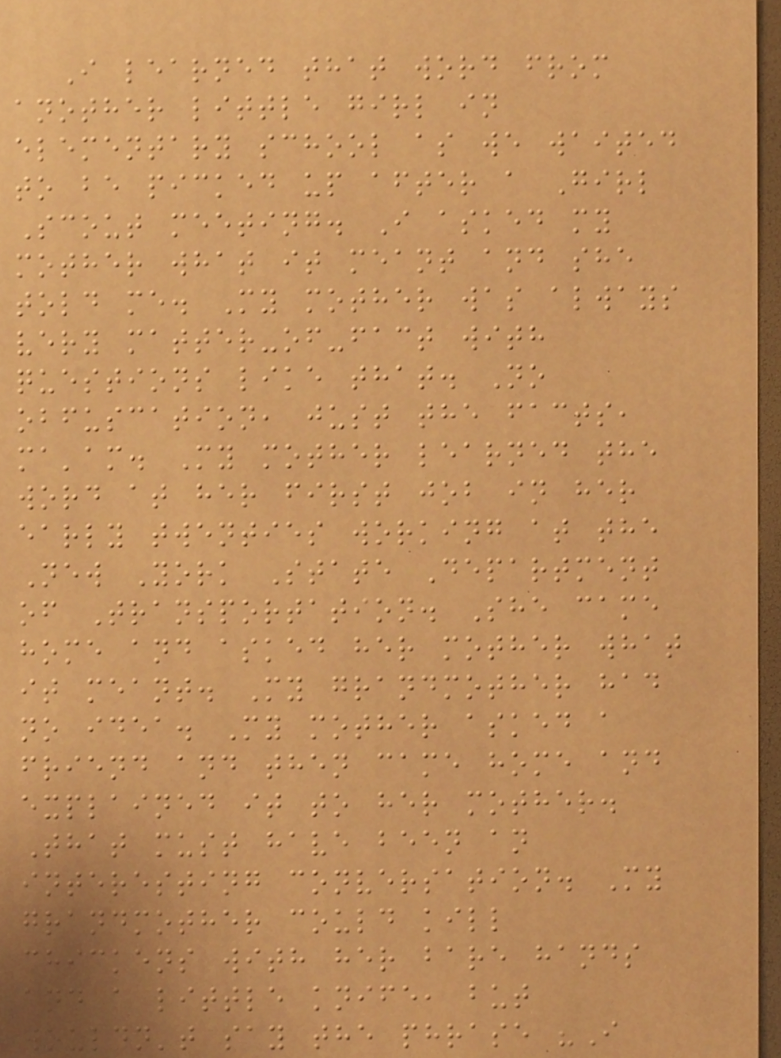I learned that word from
another little girl in
elementary school as we waited
to be picked up after a Girl
Scout meeting. I asked my
mother what it meant and she
told me. My mother was always
very matter-of-fact with
questions like that. No
obfuscation, just the facts,
ma'am. My mother learned the
word at her first job in her
early twenties working at the
New York State Department
of Transportation. She came
home and asked her mother what
it meant. My grandmother had
no idea. My mother asked a
friend and then came home and
explained it to her mother.
That must have been an
interesting conversation. My
grandmother could kill
chickens with her bare hands
and a little knife, but
wouldn't say the phrase "I
